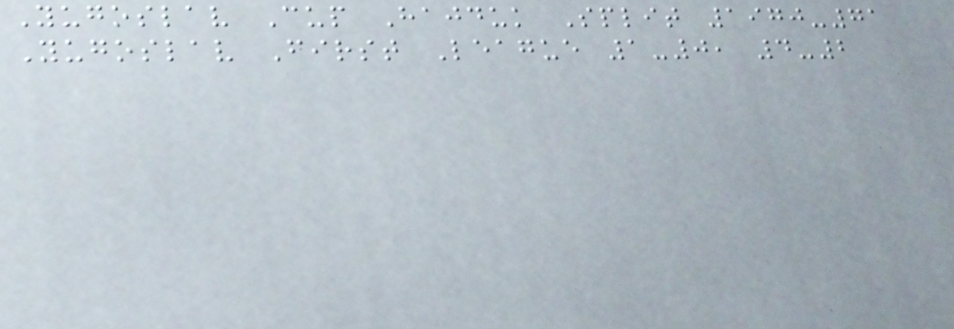Yugoslav Cup Hajduk Split 1970-71
Yugoslav First League 1-0, 4-2
